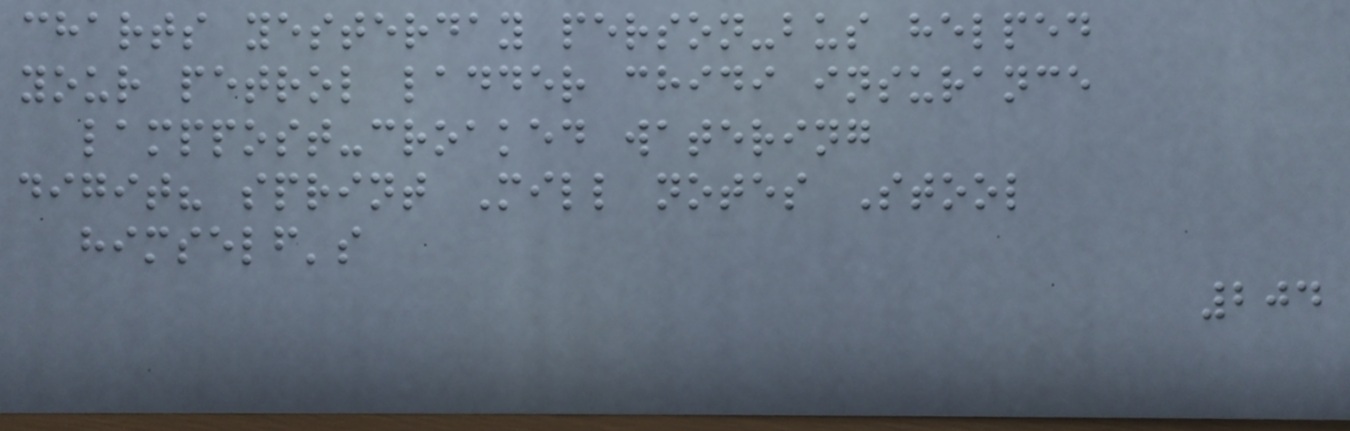charts yesterday person-bus helped
your petrol ladder chidi insurance
lamppost-croaked watering
digit? sprint Mill notes Stool
himself's
204
